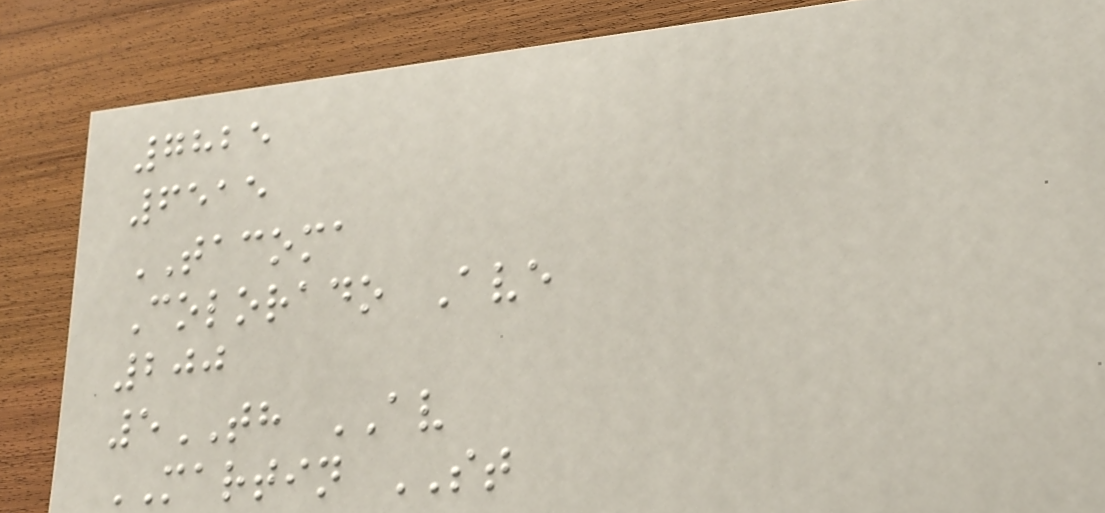7825
6515
TACOMA
Colorado Ave
200
5TH AV
MARTIN ST
